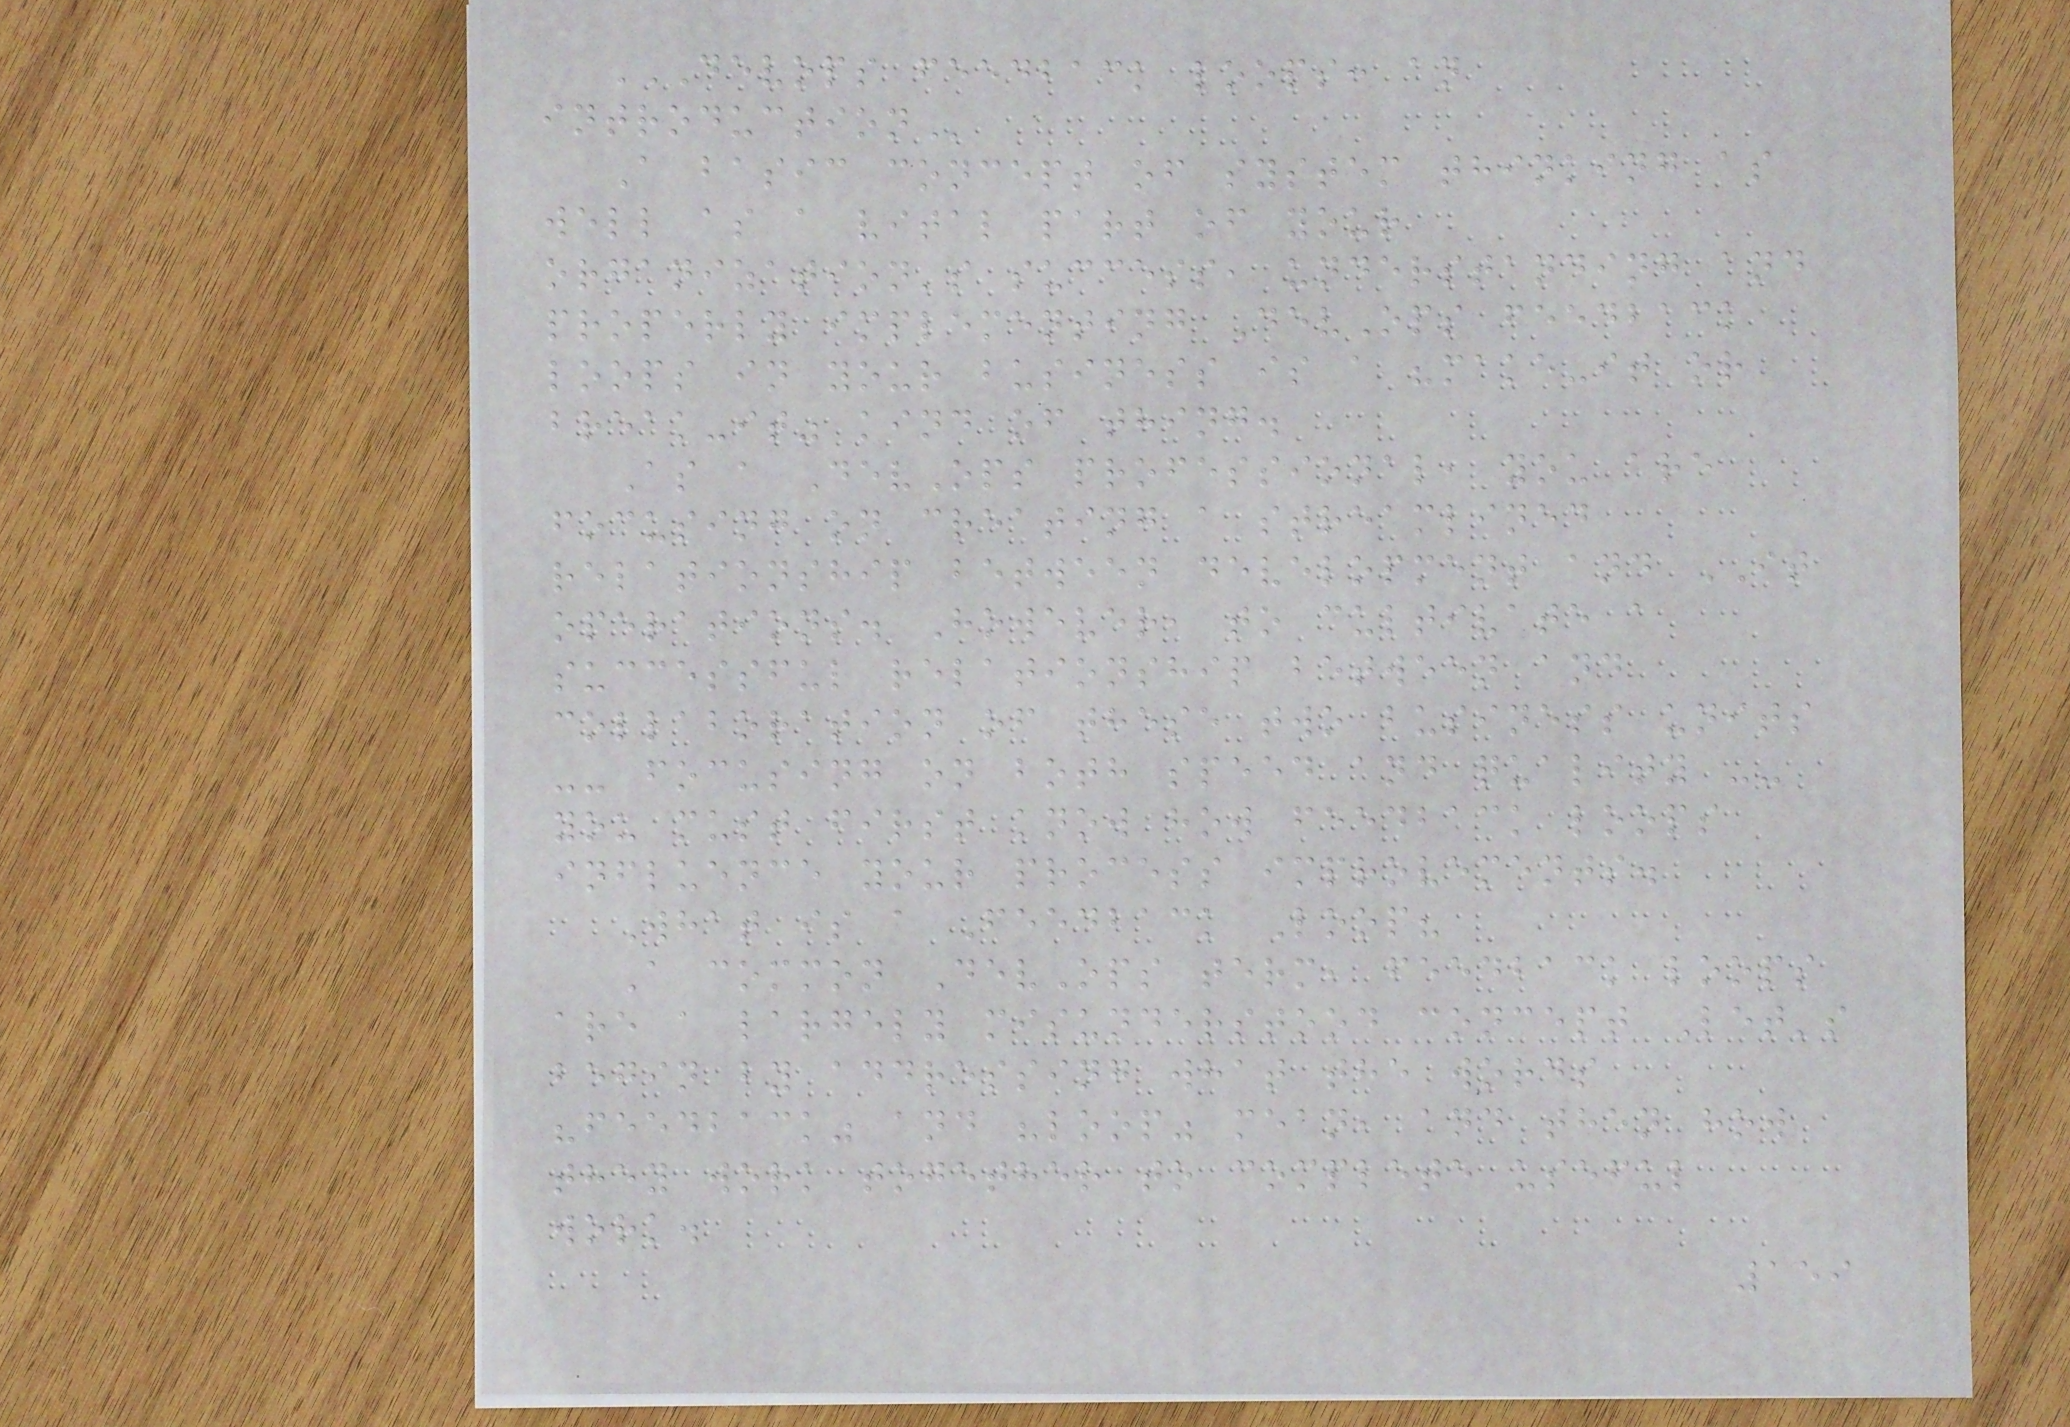DEVOPS FEEDBACK LOOPS: AN
INTRODUCTION
A basic concept of system thinking as
well as a vital part of your
organization's success, understanding and
properly implementing DevOps feedback
loops in your business is a "make-it or
break-it" kind of thing.
As a DevOps professional, you are
focusing on creating a streamlined
relationship between development and IT
operations. However, to cultivate a
successful relationship between and
collaboration of these two business units
-- focusing on both speed and quality --
you must first know how feedback loops
influence your process improvements.
What is a Feedback Loop?
A common DevOps term, feedback loops
are a largely misunderstood concept Let's
begin by addressing what the words
"feedback" and "loop" mean, and then how
they work together to complete useful
work.
159
